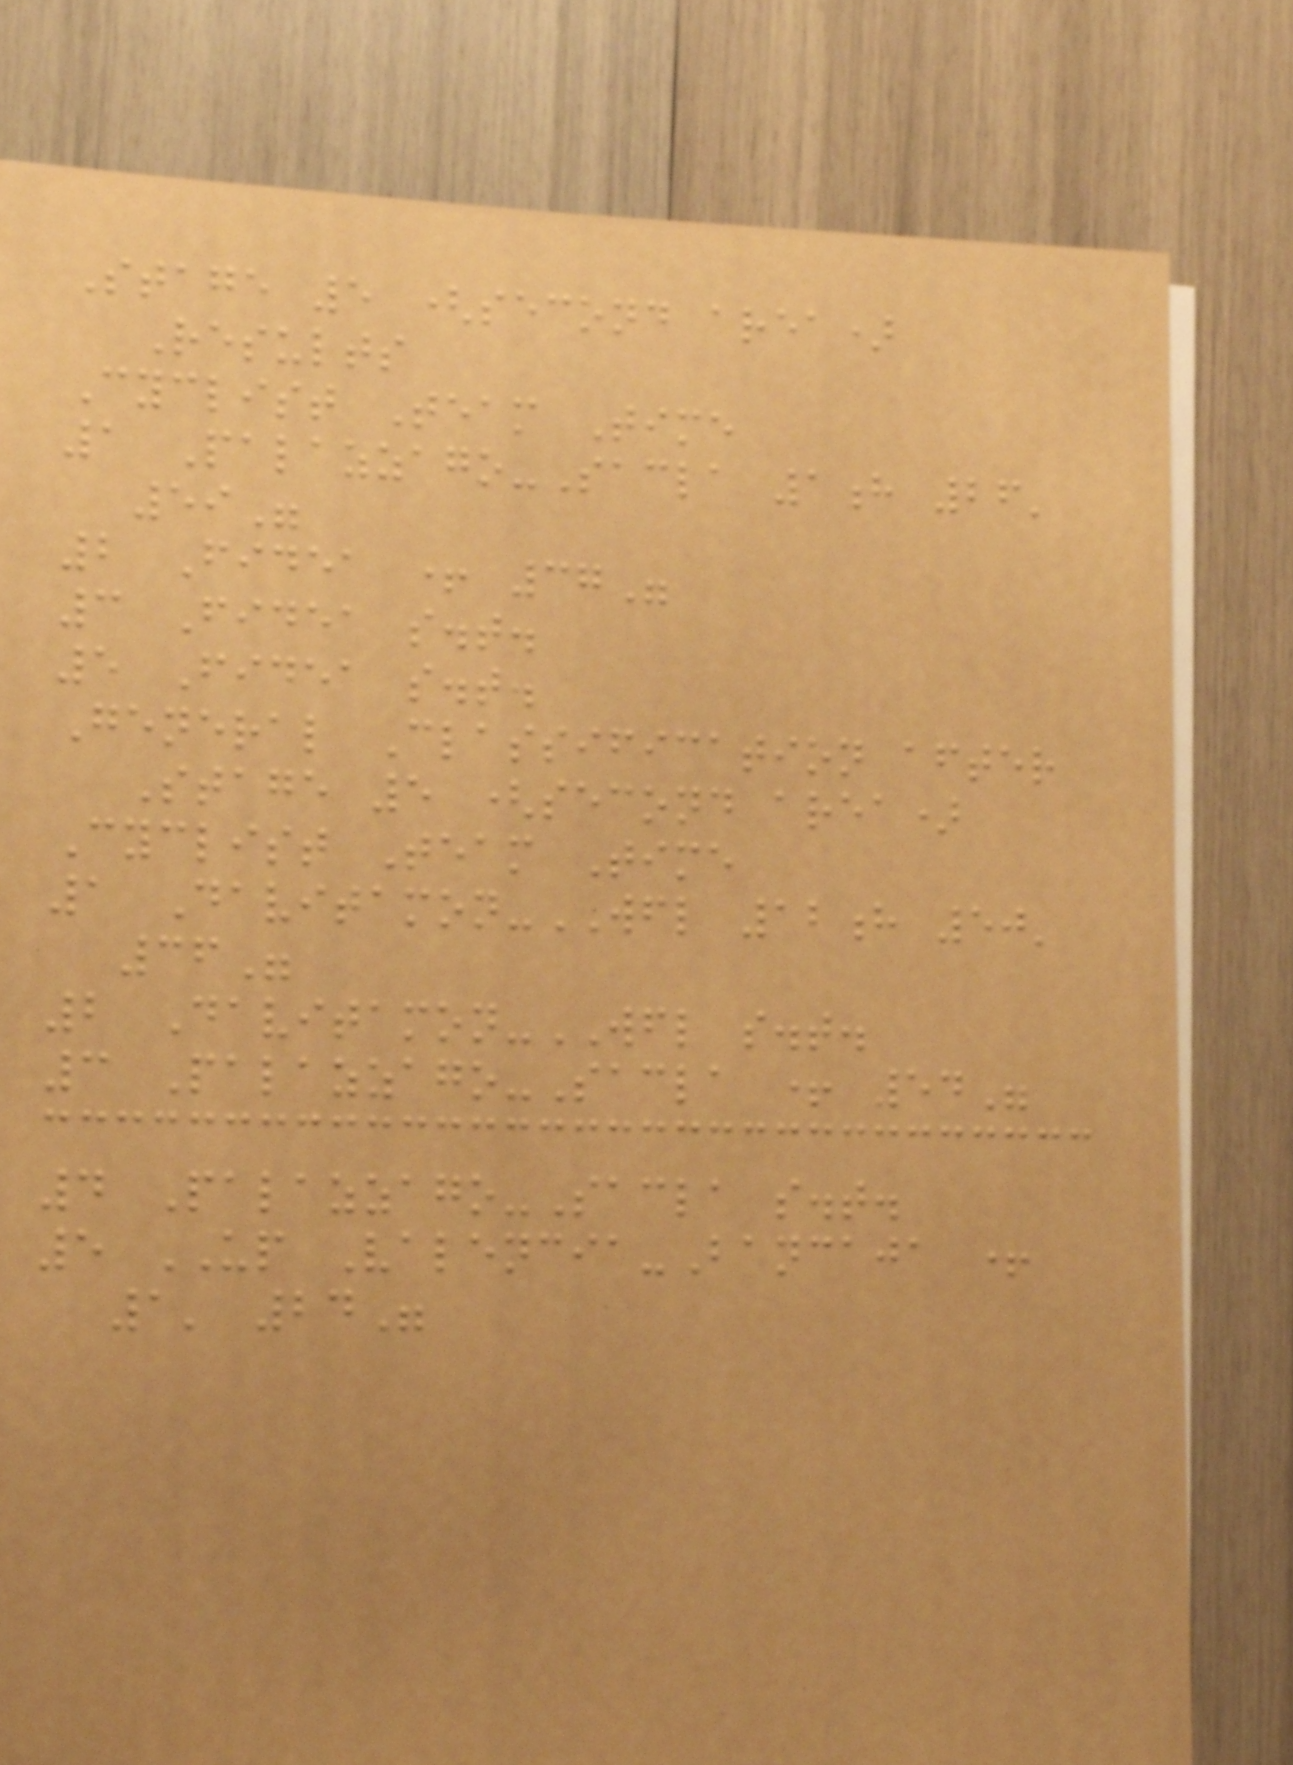Stage 5 (second area)
Results
Cyclist Team Time
1 Palazzago-Sacla 1h 26'
59"
2 Fidea + 37"
3 Fidea s.t.
5 Fidea s.t.
General Classification after
Stage 5 (second area)
Cyclist Team Time
1 Davitamon-WFL 12h 50'
36"
2 Davitamon-WFL s.t.
3 Palazzago-Sacla + 54"
4 Palazzago-Sacla s.t.
5 UP Valencia-Bancaja +
1' 24"
